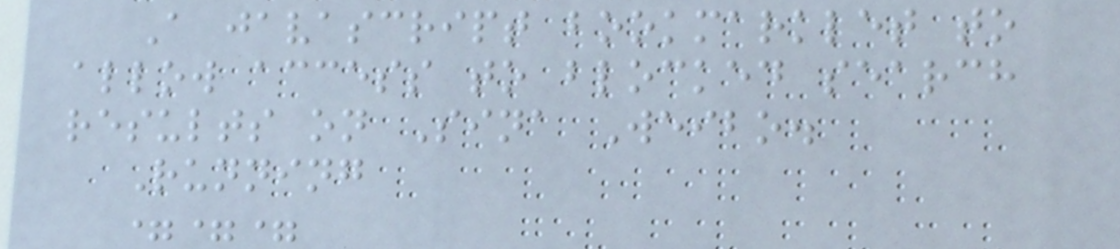A javascript bookmarklet to
allow access to blocked search
results on Sina Weibo.
Running
===
